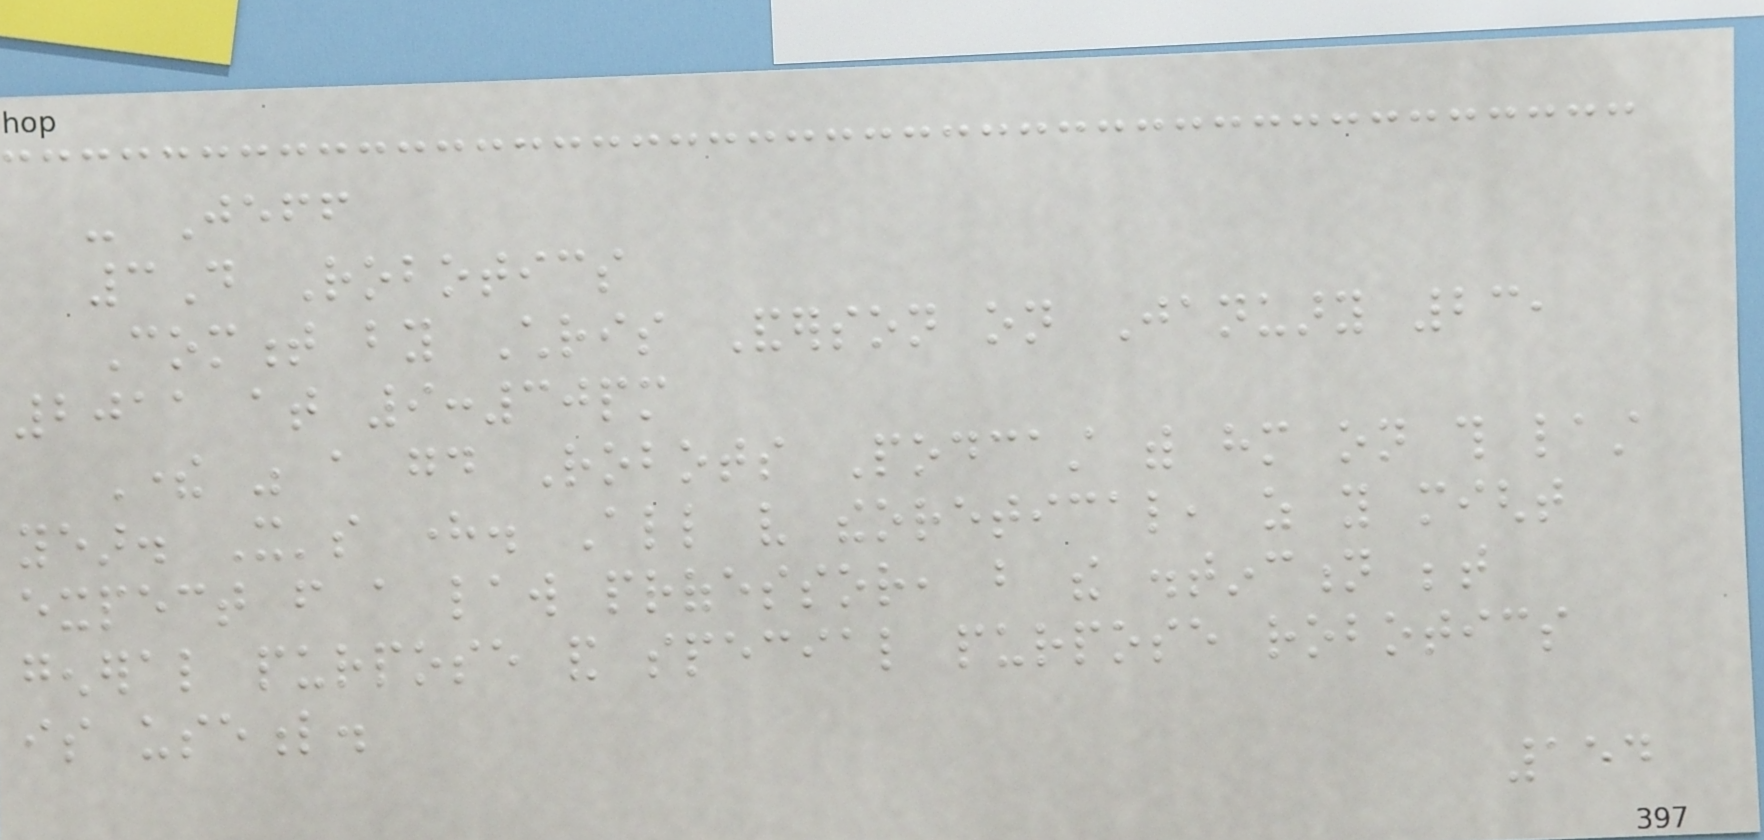- Jeff
3D Robotics
Comment by Chris Anderson on January 23,
2011 at 9:30pm
There was a good Robots Podcast with him on this last
year. It's here. All very theoretical, as you might
expect from a law professor, but the distinction between
general purpose and special purpose robotics
is useful.
154
